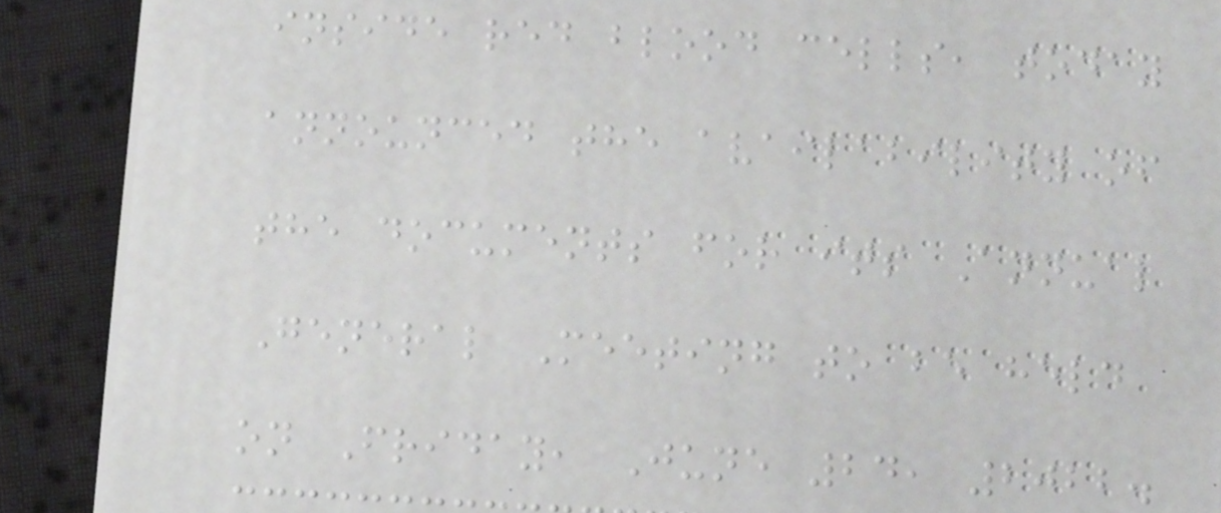inside red blood cells, today
announced the availability of
the documents for its Annual
General Meeting to be held
on Friday, June 24, 2022.
